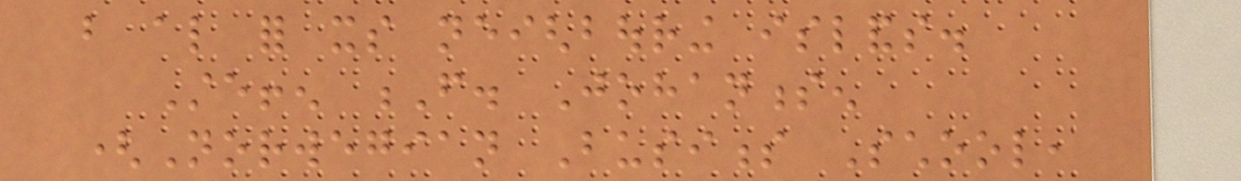but also for its neighbouring islands.
Steffen F. Johannessen
(Norwegian Business School,
